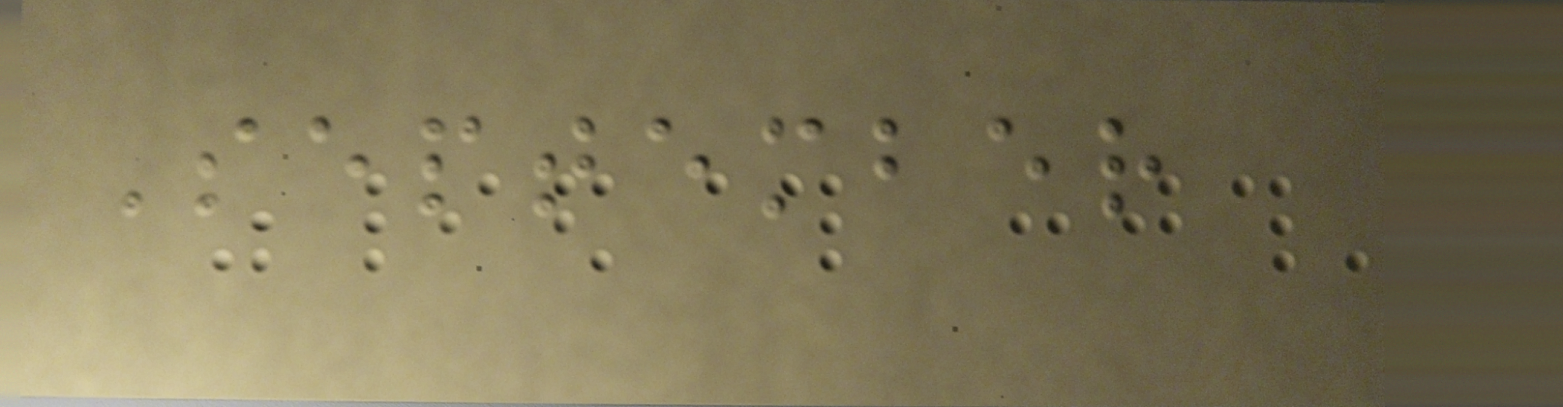September
